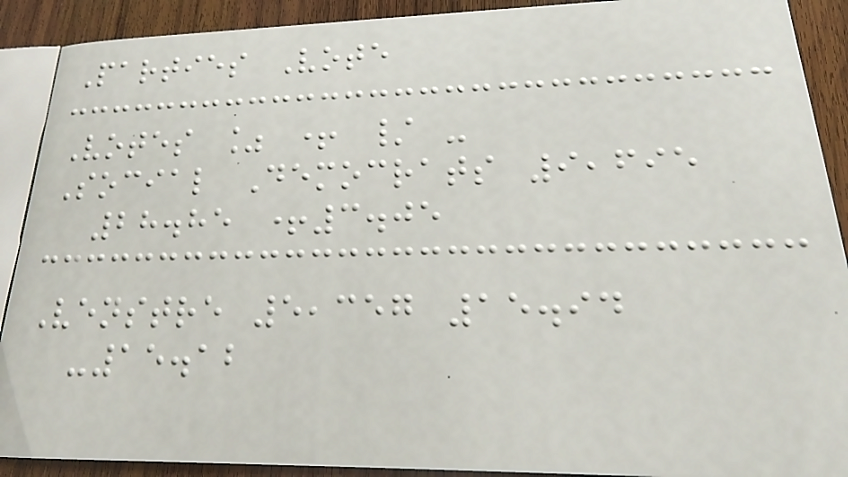Parties Vote
Votes % + / -
Social Democrats 9,695
28.85 +3.05
Venstre 5,357 15.94
-15.12
